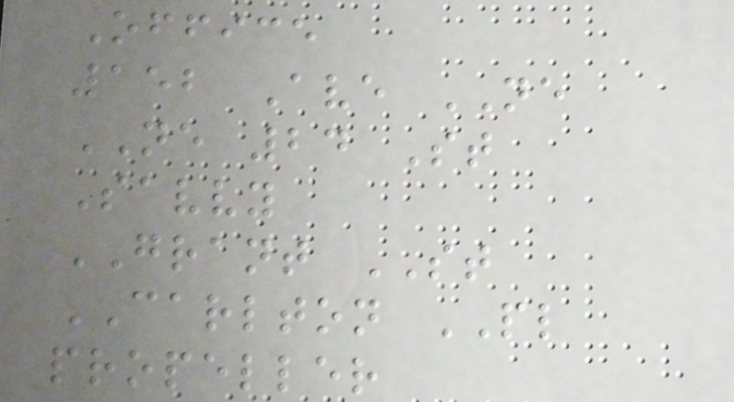Office
152 Ave NE
NE 24 St
Savvy
GRANT ST
CARLTON PL
propeller
